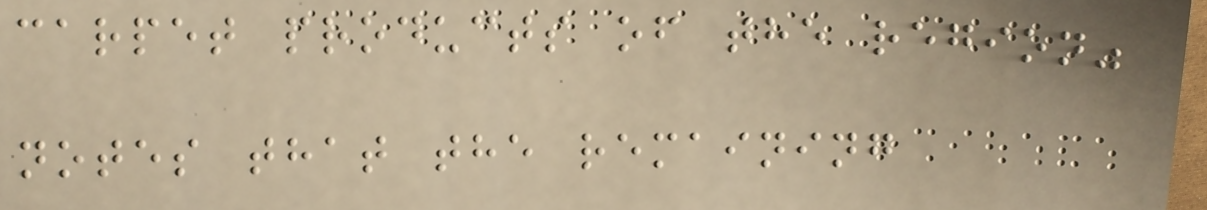carpet products of the region"
notes that the remaining
